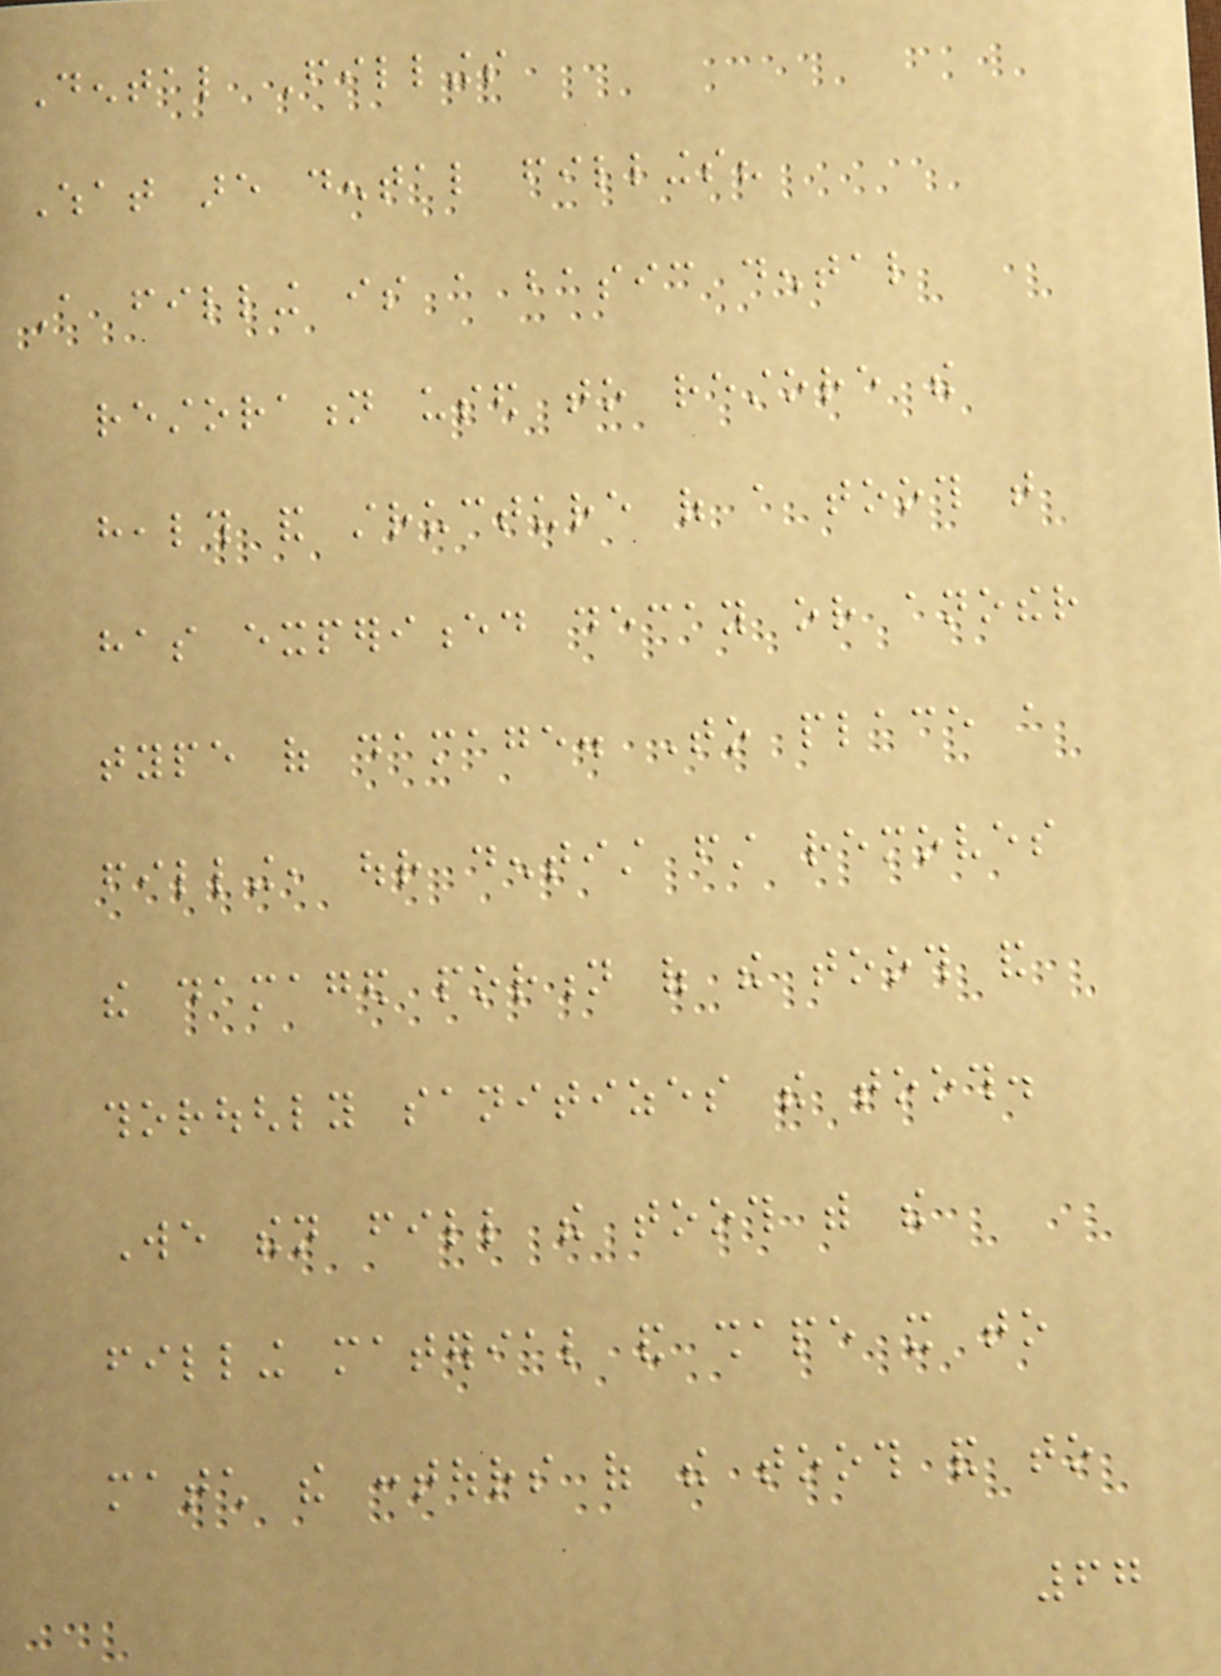Dental Fillings
What are dental fillings?
A filling is a basic dental
restoration used to restore the
health and structure of a tooth that
has experienced decay or another
type of damage. To place a
filling, our dentist first removes
the damaged portion of the tooth and
thoroughly sanitizes the tooth.
We then fill the tooth with the
filling material and shape it to
match the contours of the tooth and to
67
